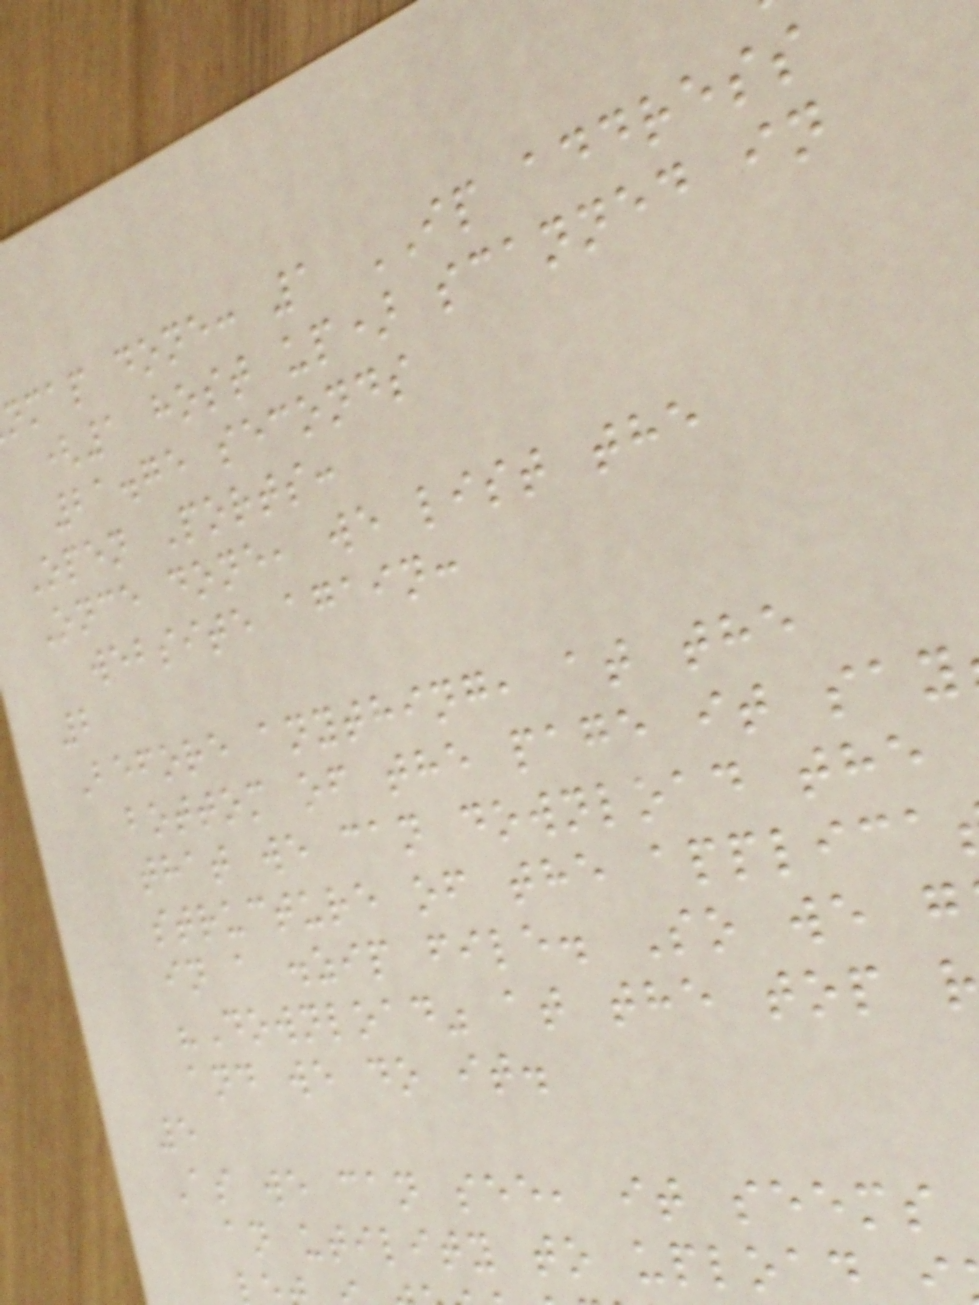nmap done: 1 IP address
(1 host up) scanned in
21.75 seconds
Open Ports:
Once done, we list the
website again:
2
Before anything, at the
bottom of the page it say
that we can download the
structure of the applica
in a .zip file. So we g
"Download" at the top
and we do it.
5
As we can see, it seems
an utility to upload
